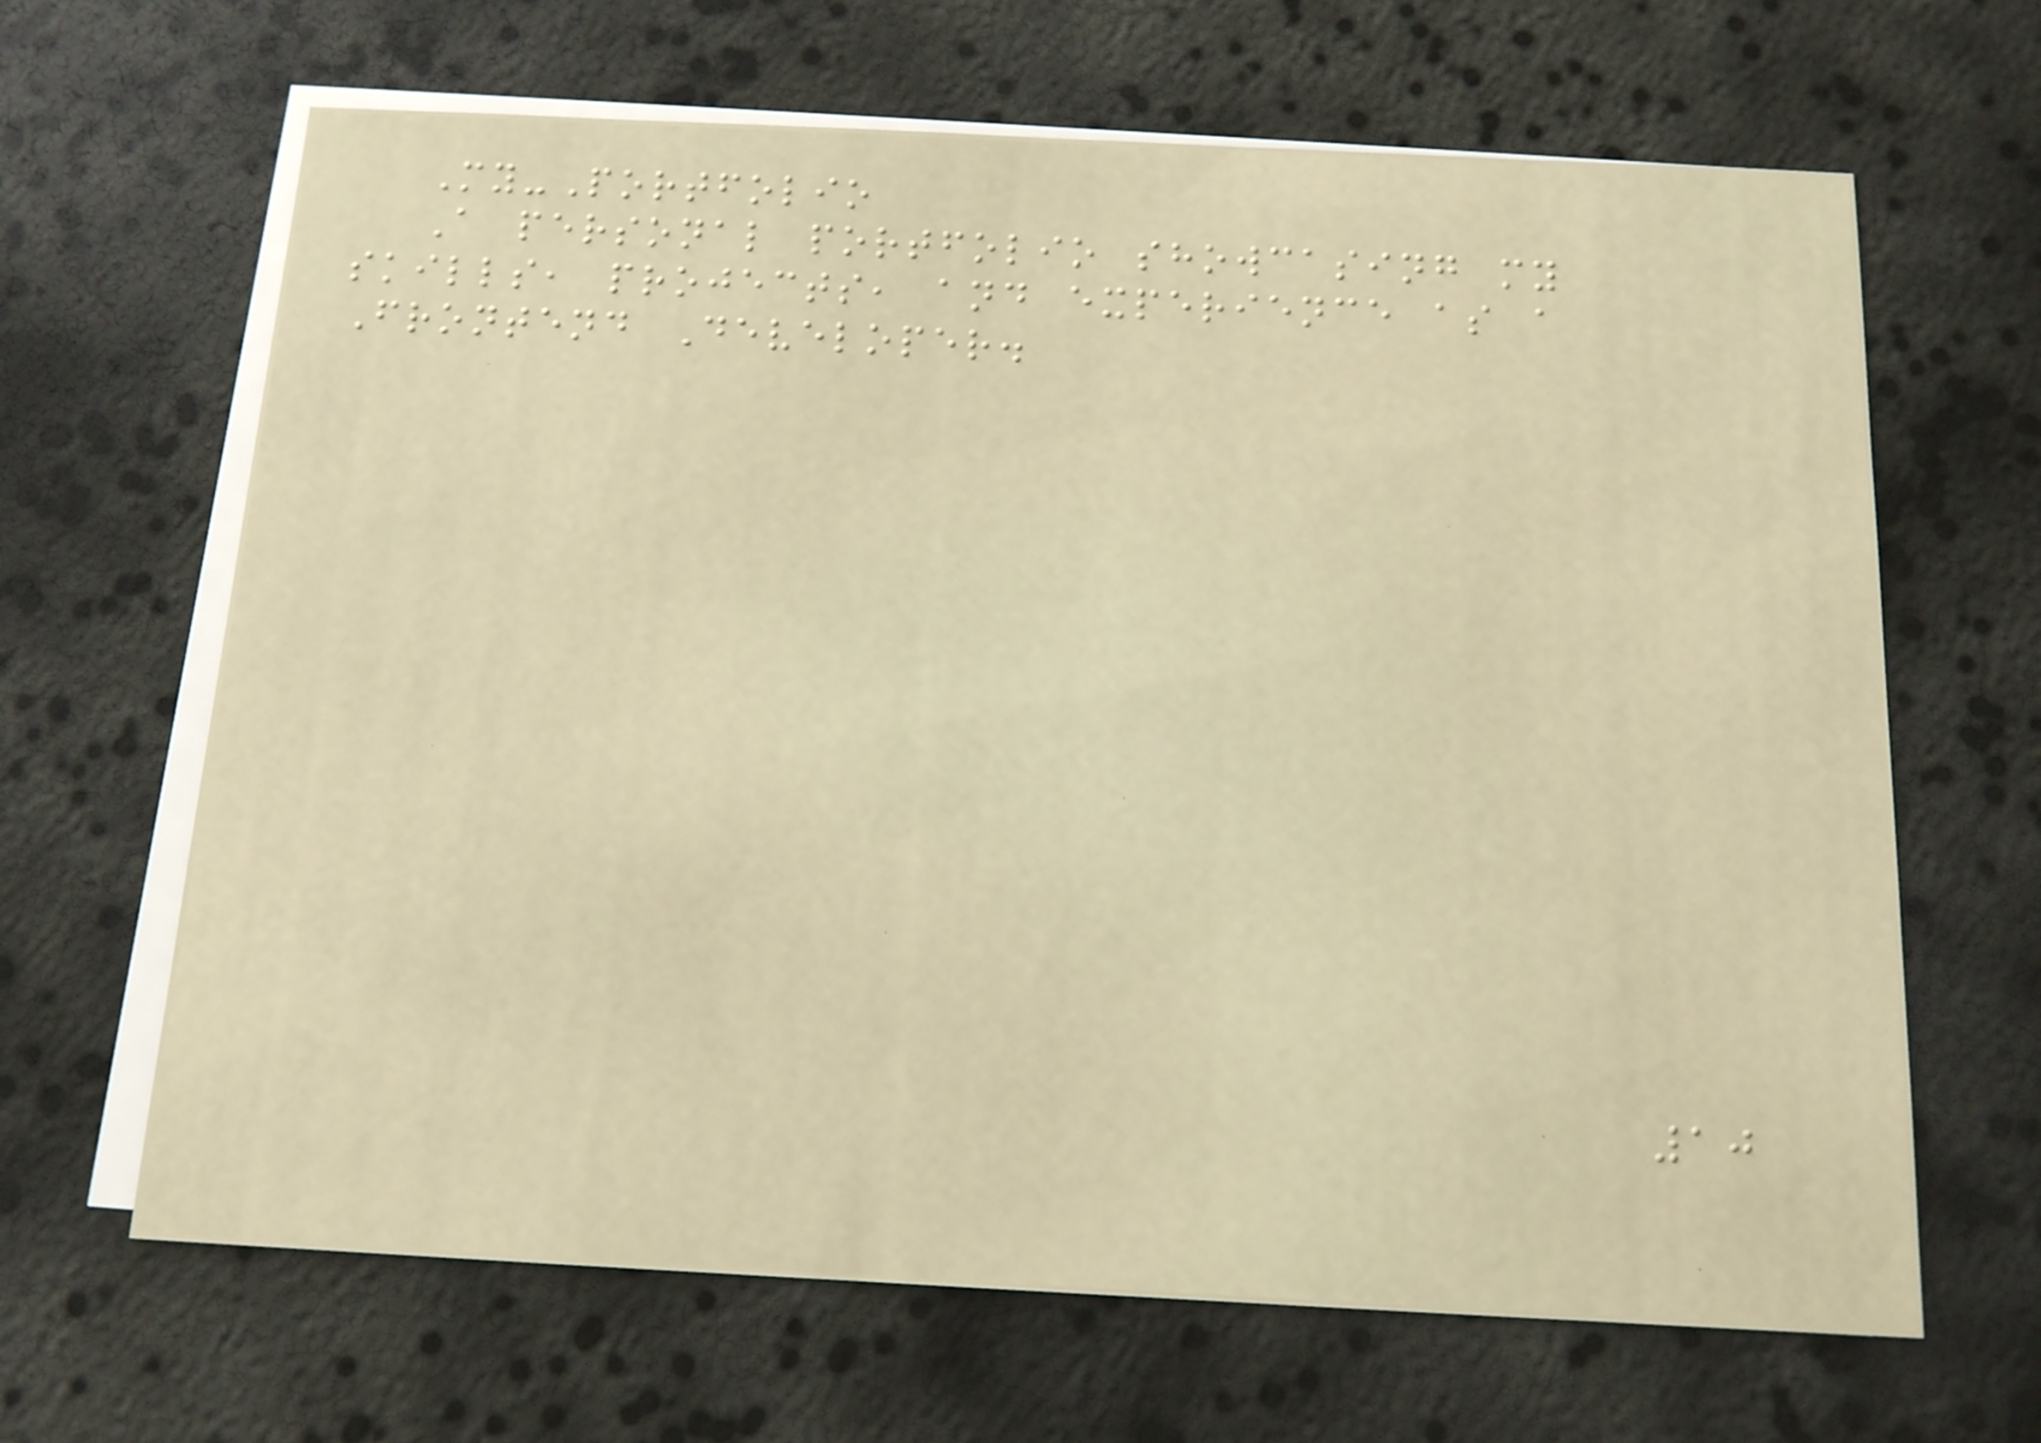My-Portfolio
A personal portfolio showcasing my
skills, projects, and experience as a
Frontend Developer.
10
